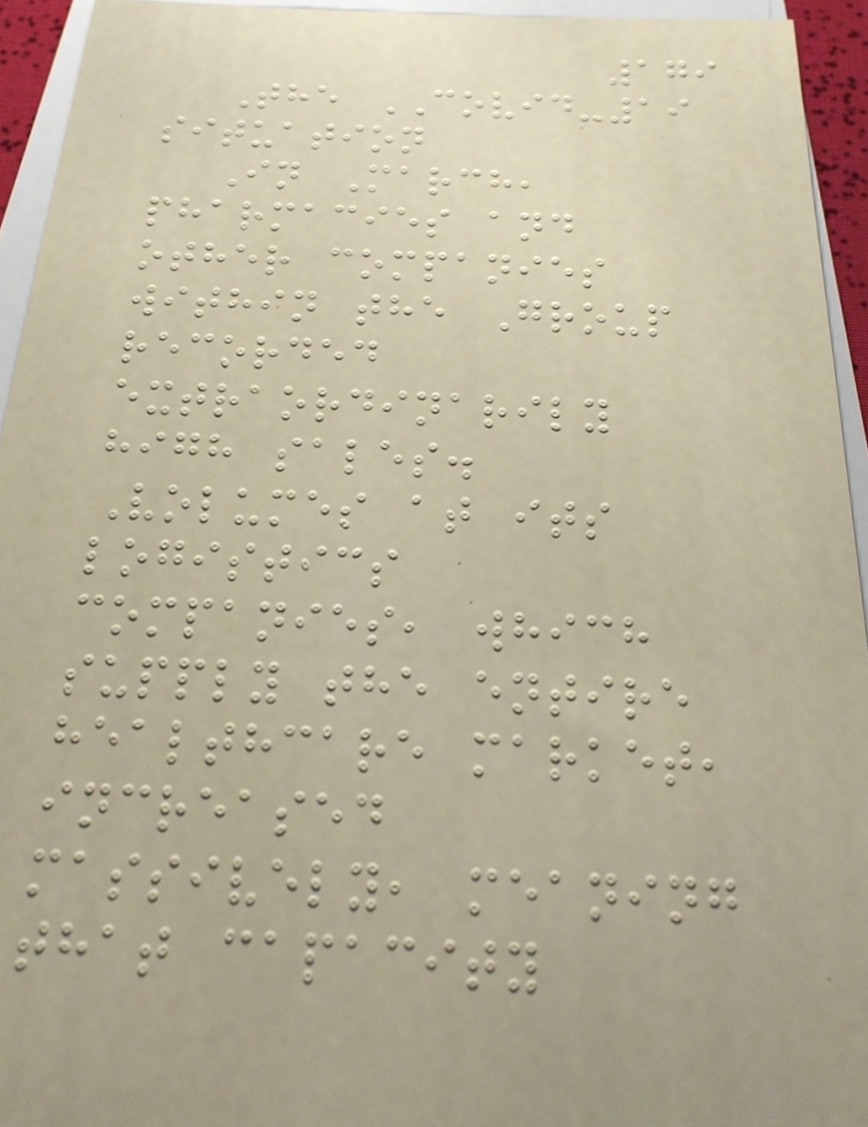179
The COVID-19
situation
In March,
pharmacies and
other companies
within the Group
recorded
extraordinarily
high sales.
Volumes at its
logistics
companies, which
supply the entire
healthcare market,
increased
massively, meaning
that capacity
